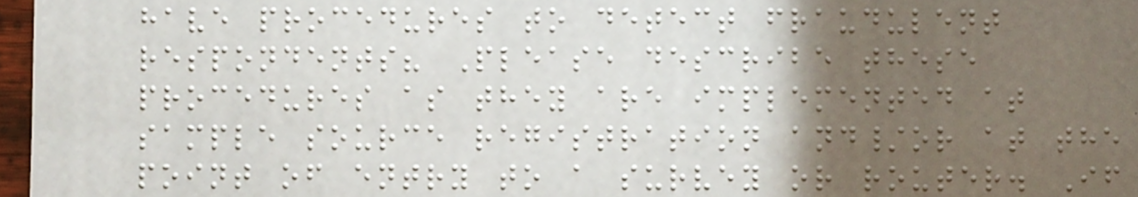have procedures to detect fraudulent
respondents? Please describe these
procedures as they are implemented at
sample source registration and/or at the
point of entry to a survey or router. If
